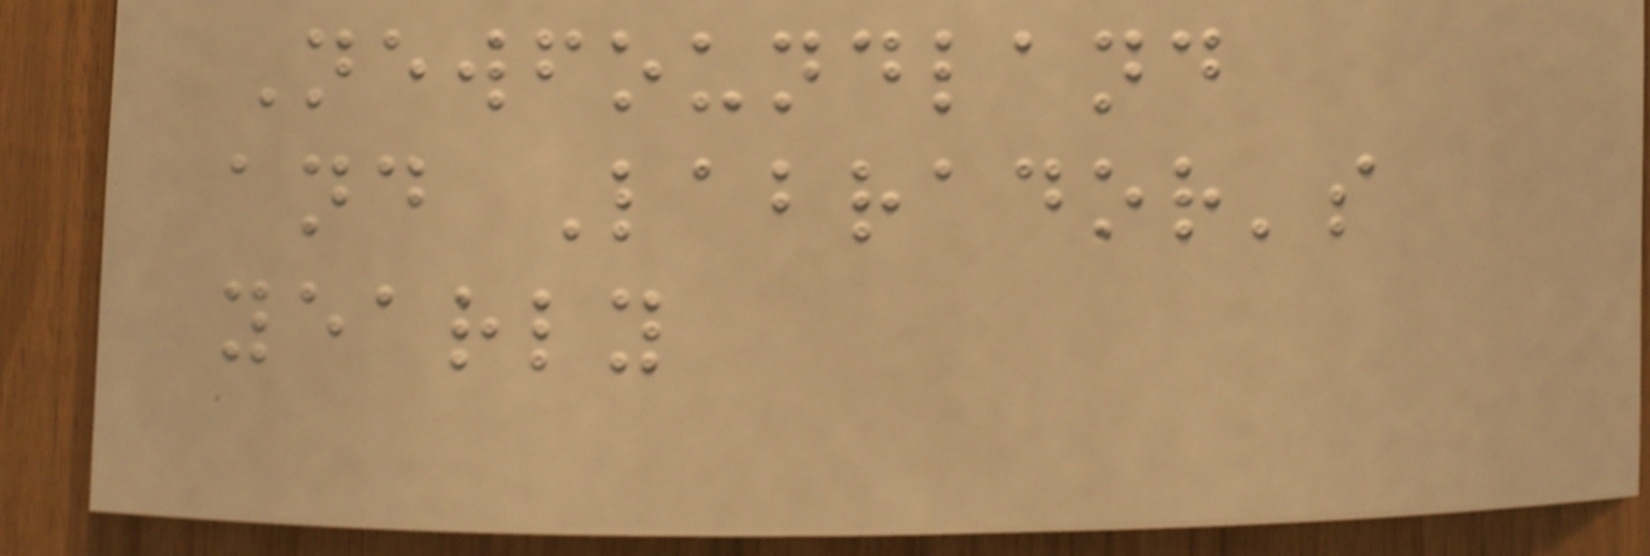Newfoundland
and Labrador's
yearly
